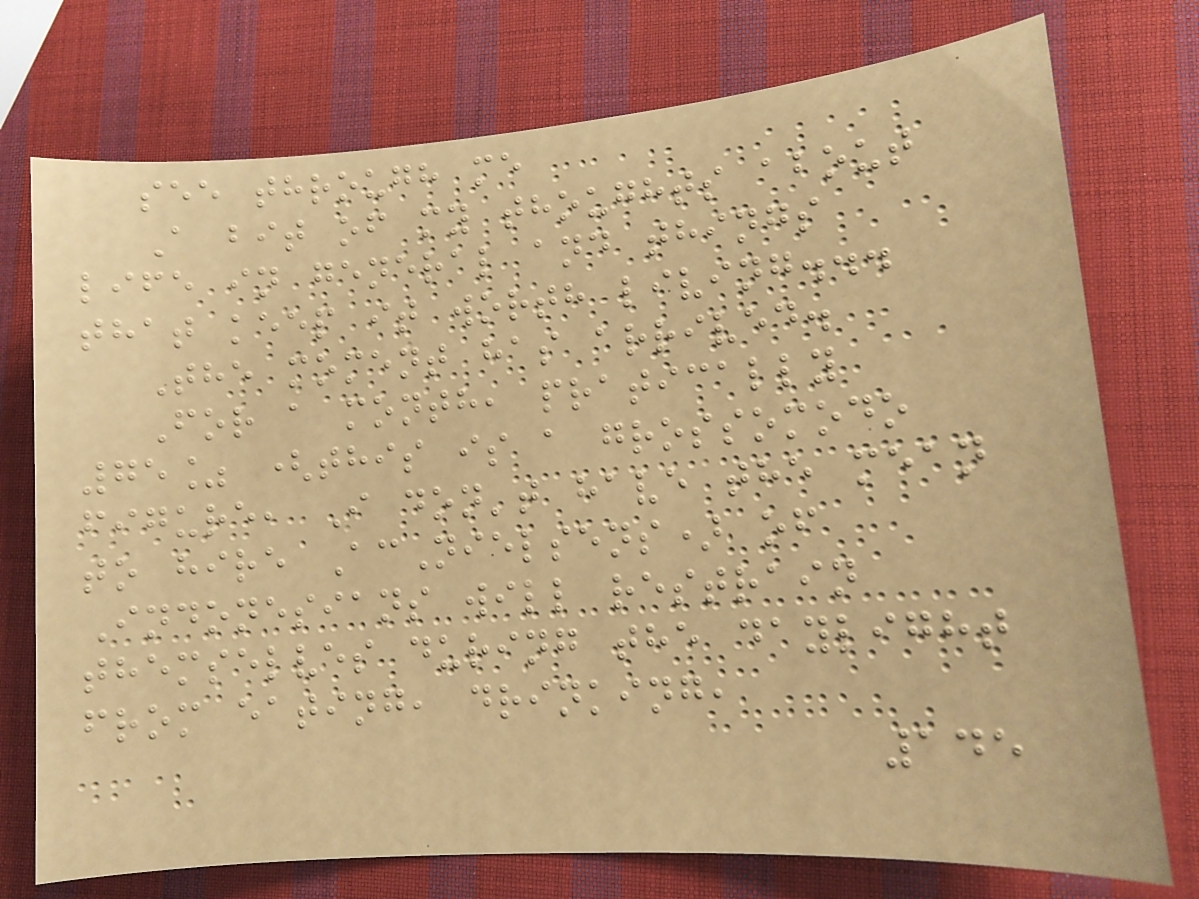see through me
A bit of my thoughts about
life in general and things
that keep it worth living...
The moment has arrived.
For a month, pratically
75% (this is a grossomodo
figure, I don't have the mean
to hire AcNielsens) of
Indonesians will restrain
themselves during the daylight
from eating, drinking,
145
